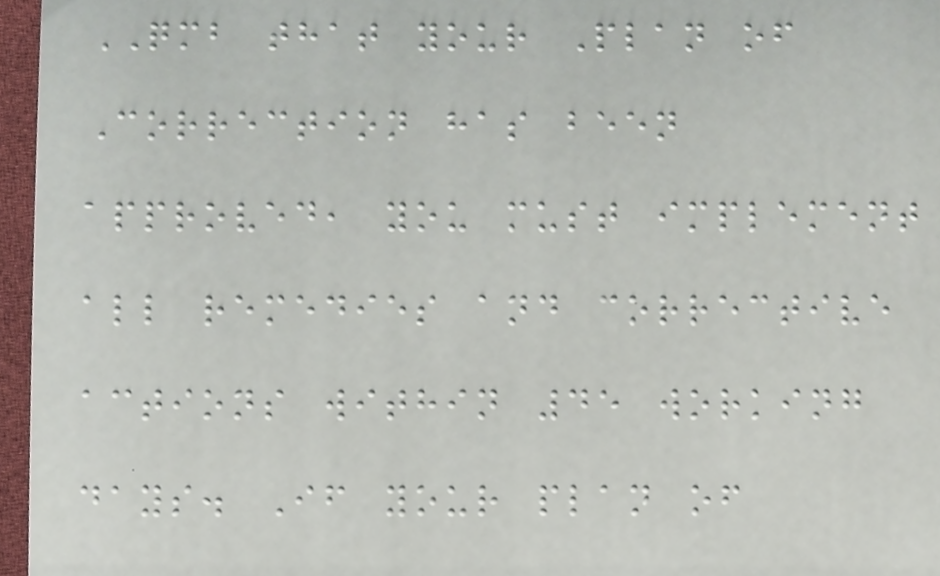QMB that your Plan of
Correction has been
approved, you must implement
all remedies and corrective
actions within 45 working
days. If your plan of
